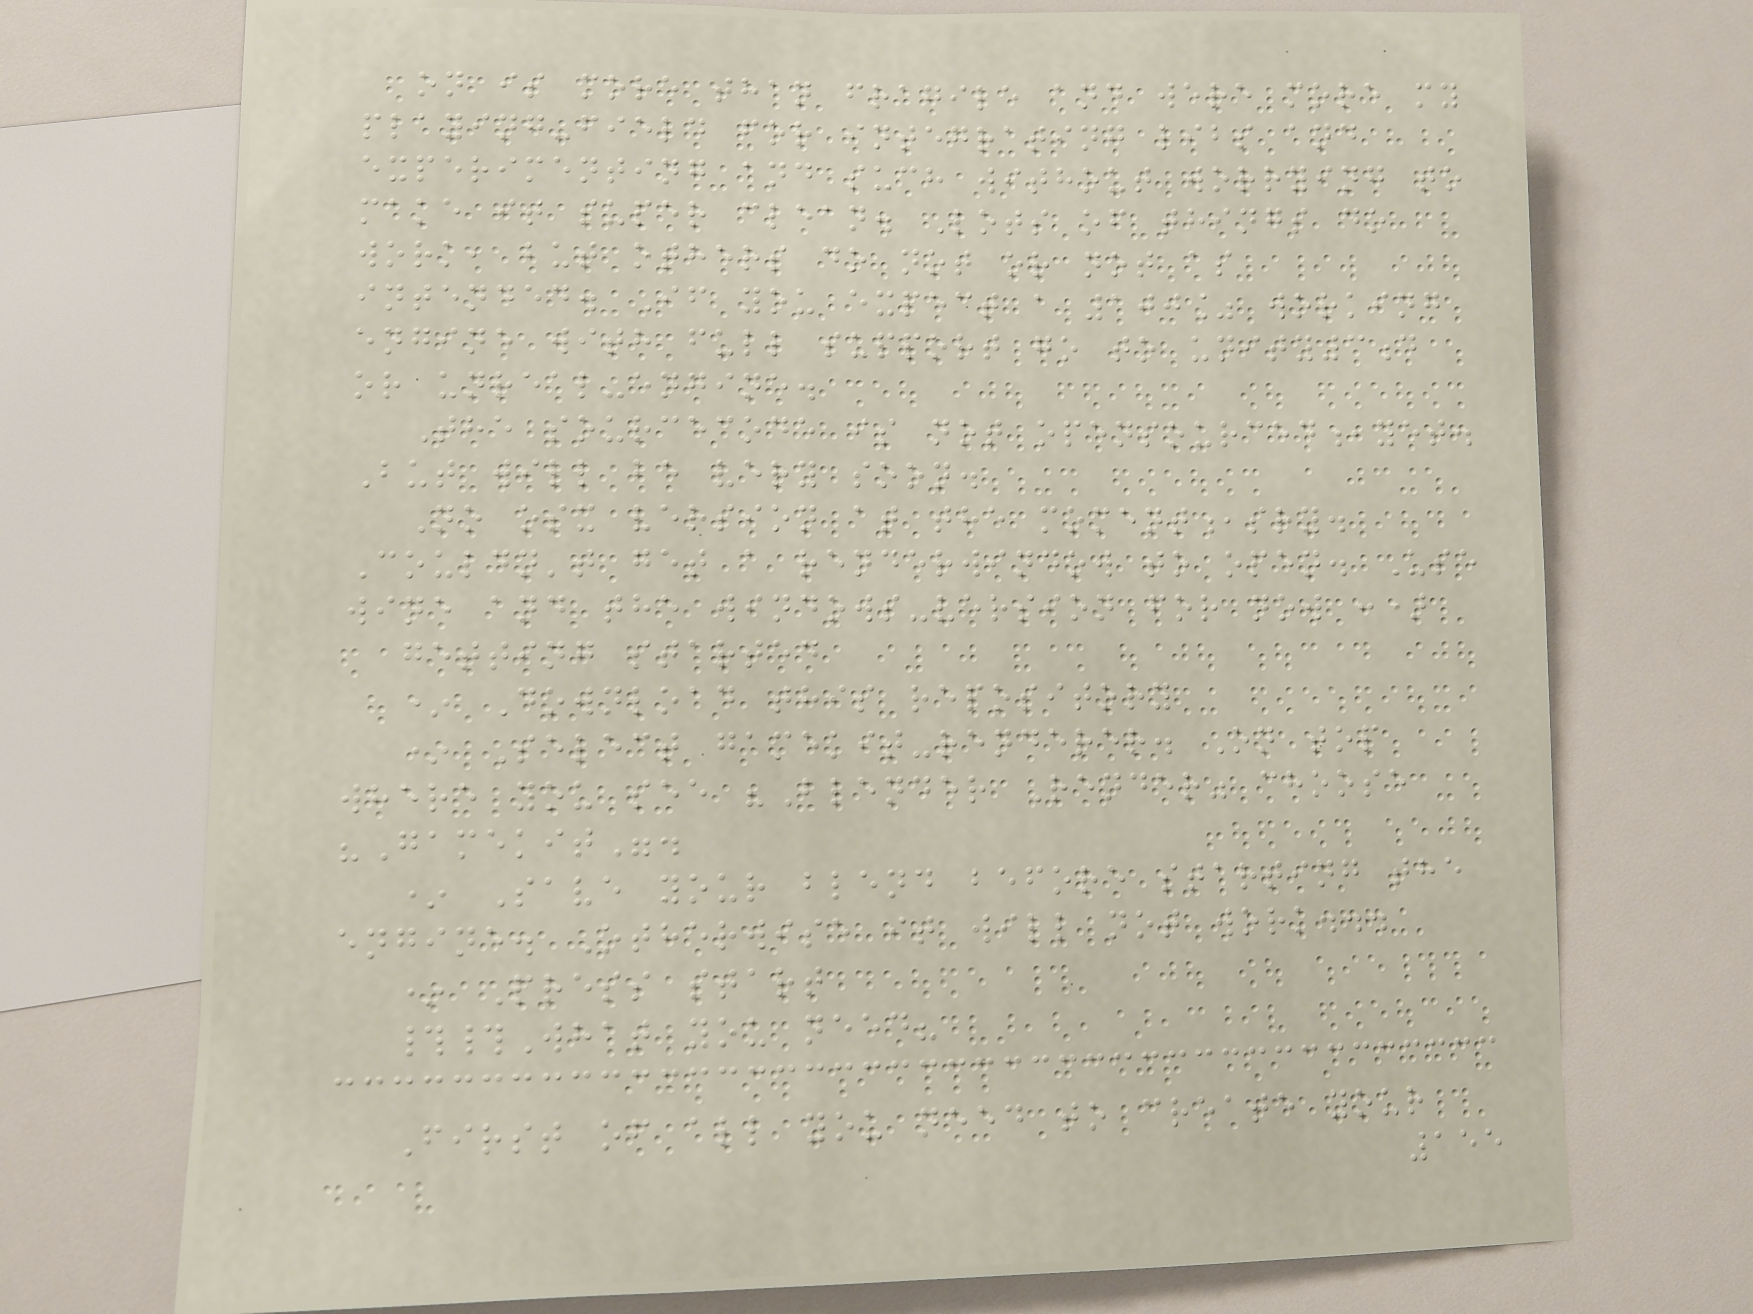on is more than fragile and were more my
playing-field for integrating libs and
experimenting and such without worrying to
make it super clean. Lots of things do
work, but others do not or not as
intended. If you expect a 100% working
engine with full support go to unity3d
or unreal-engine.
The sourcecode is not opensourced,yet.
But will be very soon.
No osx version at the moment,sry.
Couldn't get a renderwindow to open. Use
wine and the windows-version for now :)
getting started
* Download this repository
* Select gamekit-renderer. On top
where you see "Blender Render" choose
"Gamekit".
* Save your blend before starting the
engine. Otherwise it will not work...
* Press start
##What you need?
First of all you need to create your
155
